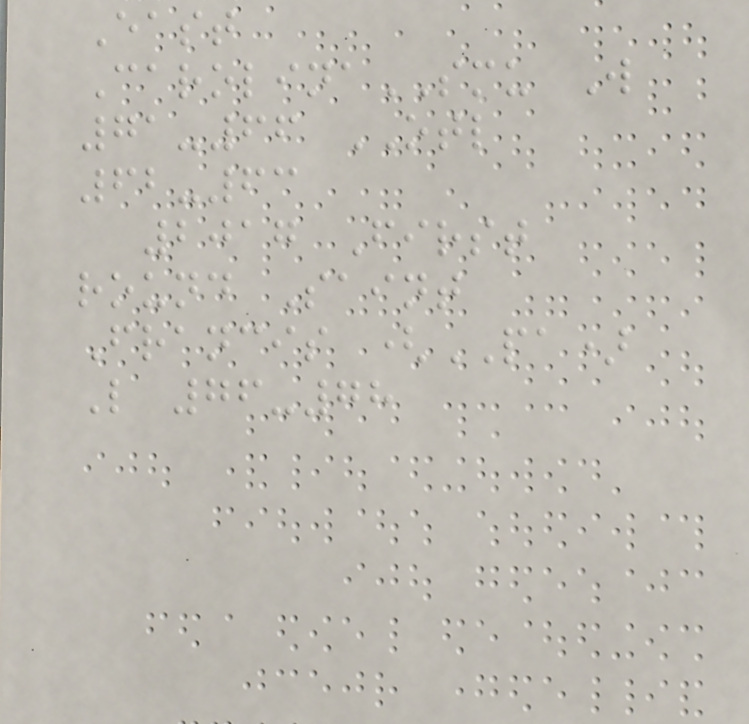East
CarolinaSMU W
71-66 OTL
62-63
2017 First
round Saint
Francis (PA)
L 76-78
